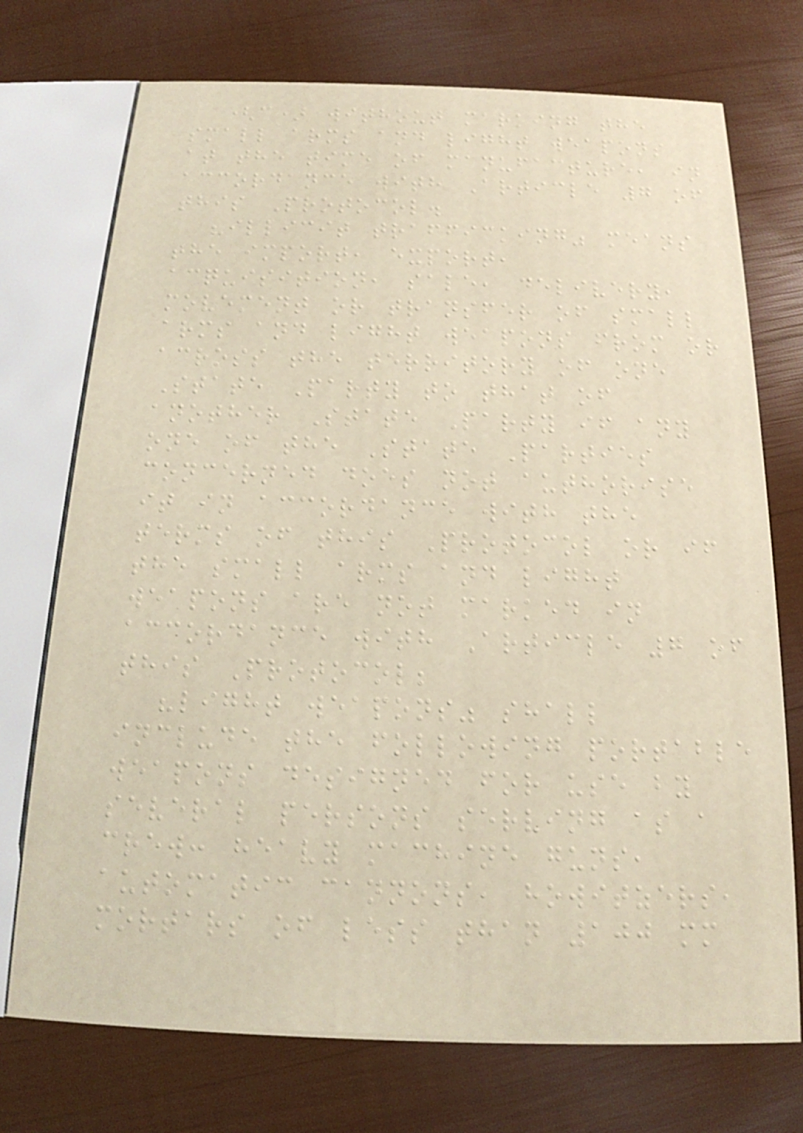(c) without marking the
small arms and light weapons
at the time of manufacture, in
accordance with Article 7 of
this Protocol.
"illicit trafficking" means
the import, export,
acquisition, sale, delivery,
movement or transfer of small
arms and light weapons from or
across the territory of one
State Party to that of
another State Party if any
one of the State Parties
concerned does not authorise
it in accordance with the
terms of this Protocol or if
the small arms and light
weapons are not marked in
accordance with Article 7 of
this Protocol;
"light weapons" shall
include the following portable
weapons designed for use by
several persons serving as a
crew: heavy machine guns,
automatic cannons, howitzers,
mortars of less than 100 mm
